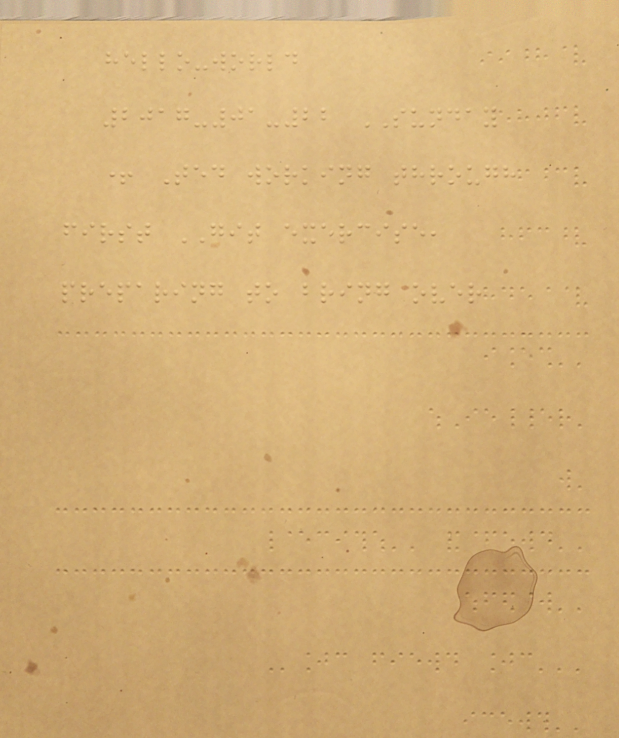hello-world
2017-01-22 SUNDAY
+ Ted working through
first GIT exercise,
preparing to bring over
